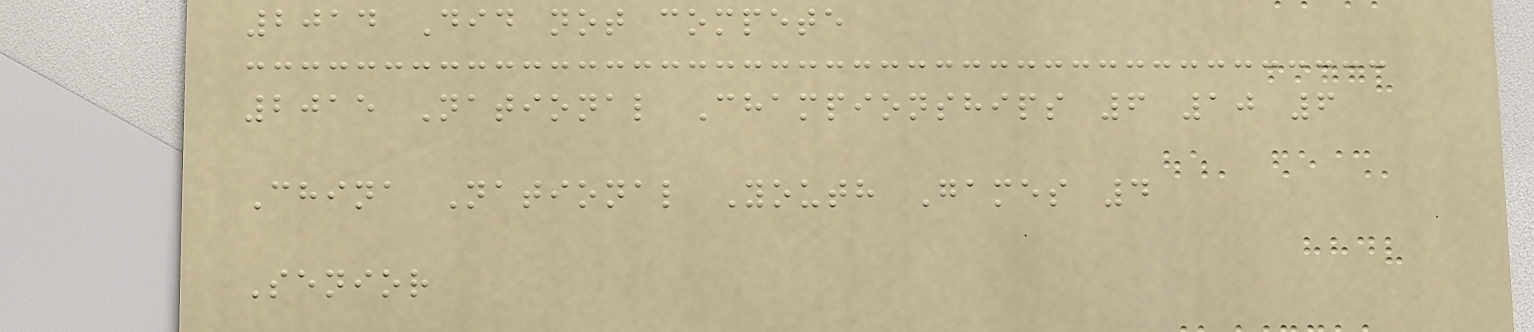2014 Did not compete
2015 National Championships 6 10 6
China National Youth Games 4
Senior
